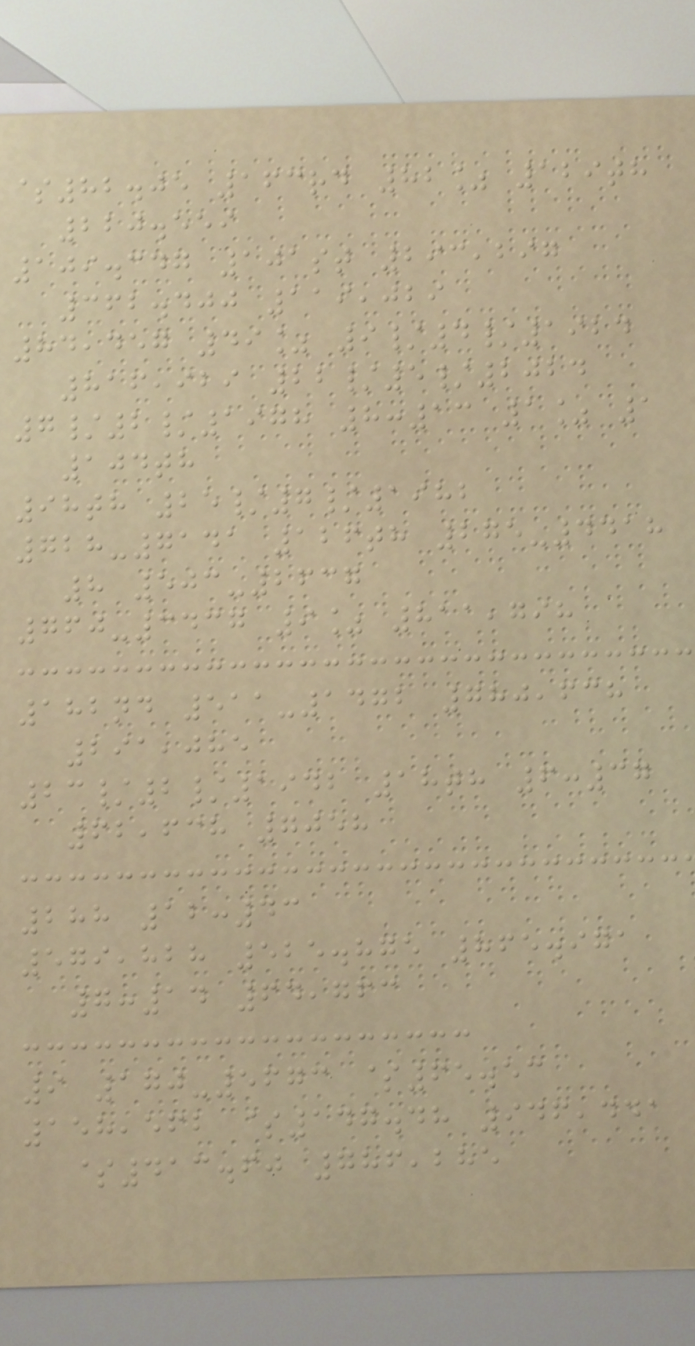$82.05 163rd 82% 129th
220.559
109.347 101st 293,297
362.400 119,029
84,457 49% 9/4/1924
816,929 22/5/2024
7/2/1978 8:13 1% 1
104th
98th 25/7/1982
728-7141 126th 275-4418
8 503-2637
760-3437 9% 811,798
182nd 511-1472 780,638
291,085
23/2/1942 18th 6:37
62,638 7058
288 12:43
579,828 525.875 865.971
7:14 64,763
9 170-5673 $65.53
158,562 $147.48 946,441
$413.60 786,285
